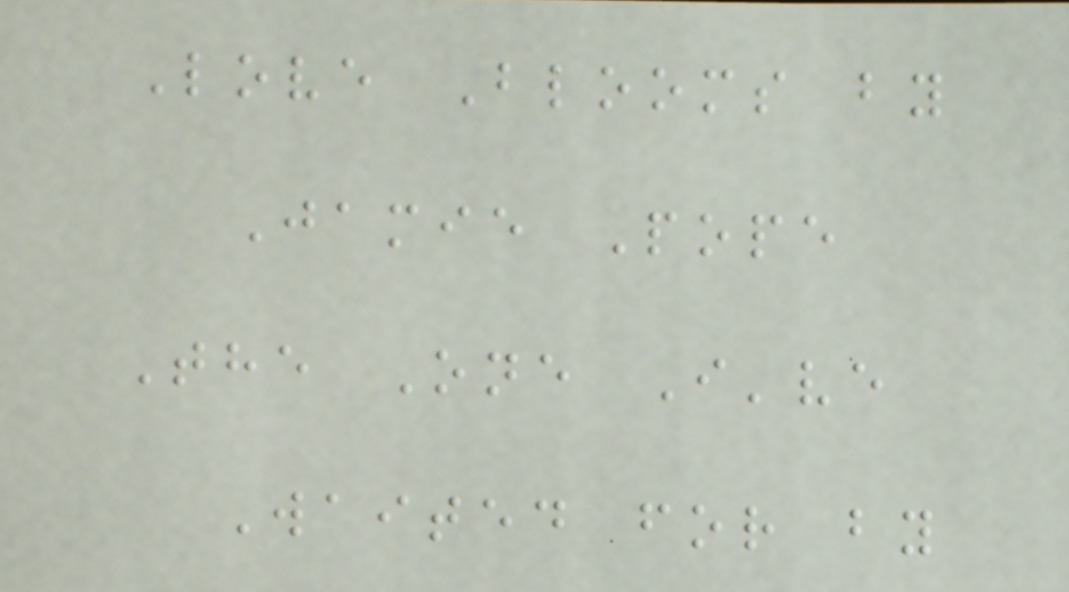Love Blooms by
Jamie Pope
The One I've
Waited for by
